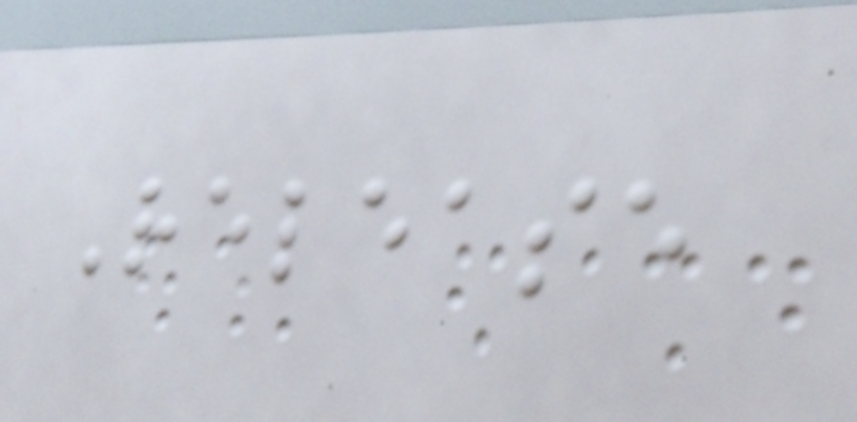Release
